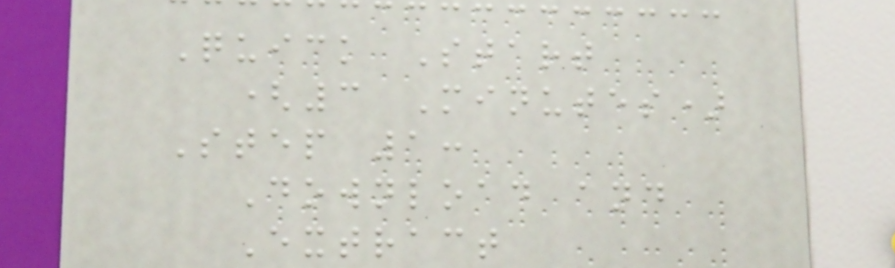Quick Start
(3 Minutes)
Step 1:
Download and
Extract
